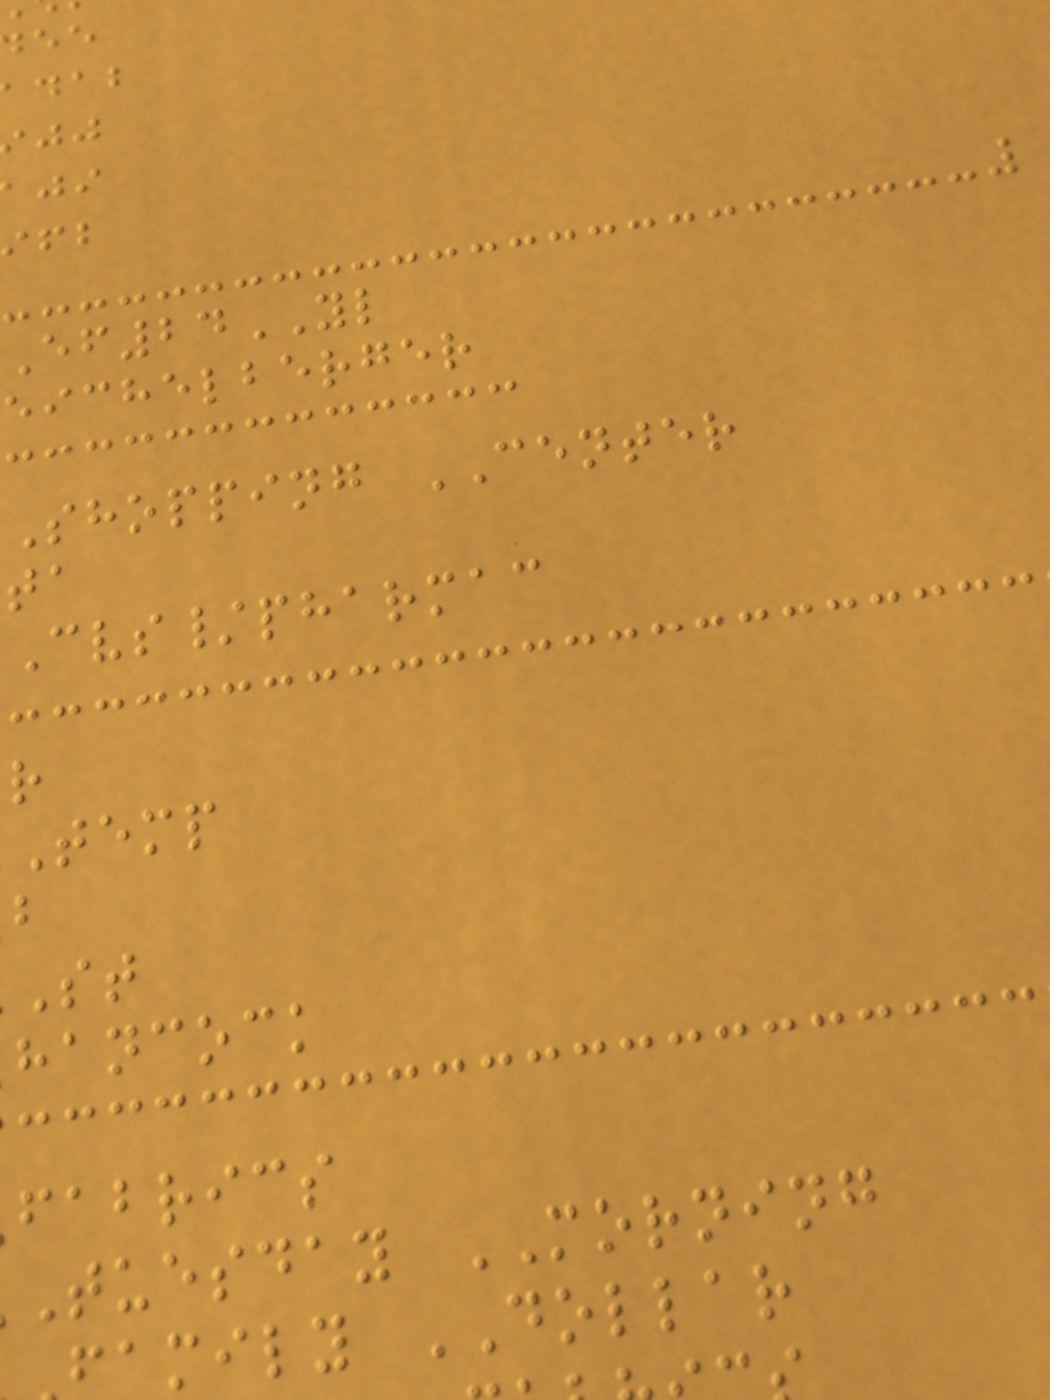24YL
eichelberger
shopping CENTER
cvs/pharmac
temp
hancock
fabrics
tuesday MORNING
amily DOLLAR
